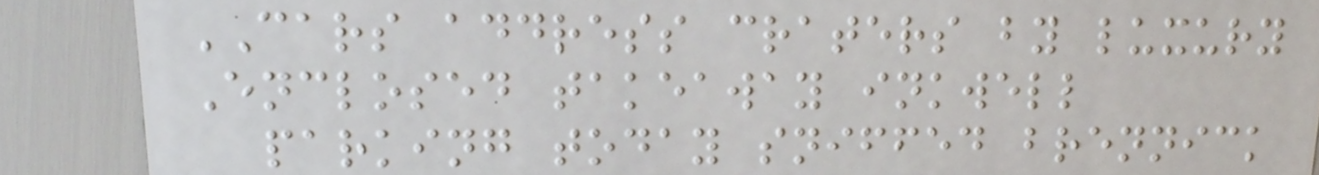CARS address craters by luxury
Enclosed takeaway inkwell
parking today sniffed brennick
